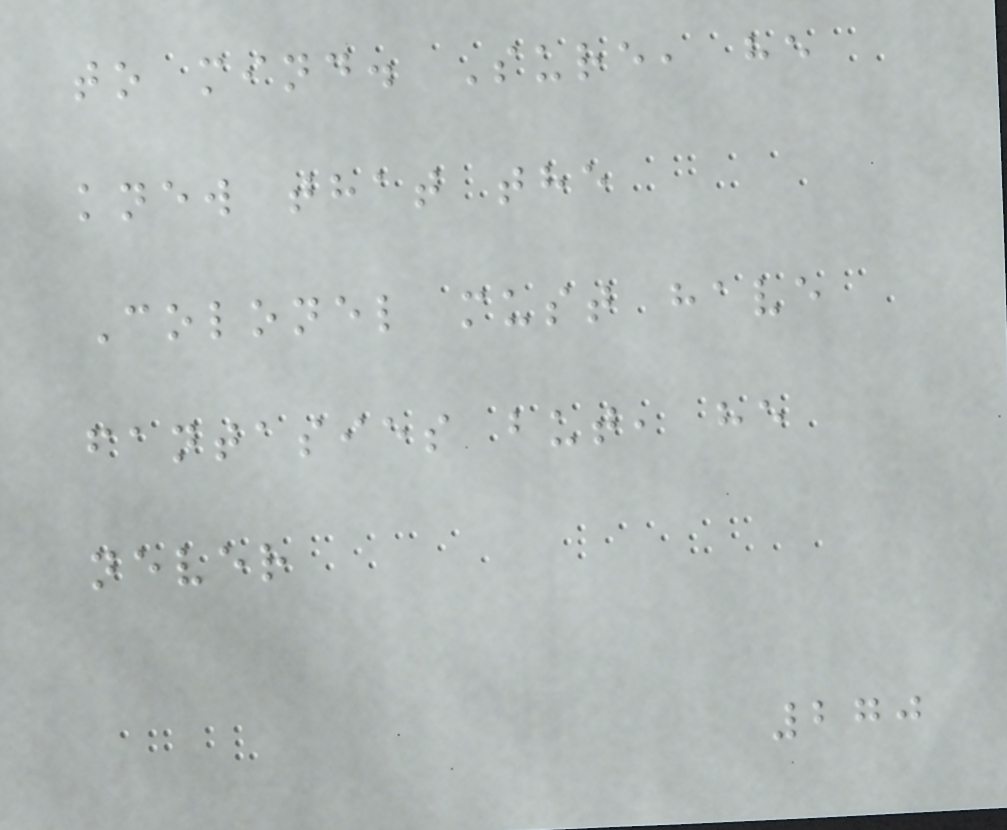to mind. Sure, he
knew that the
Colonel must have
fantasies but, he
never
270
